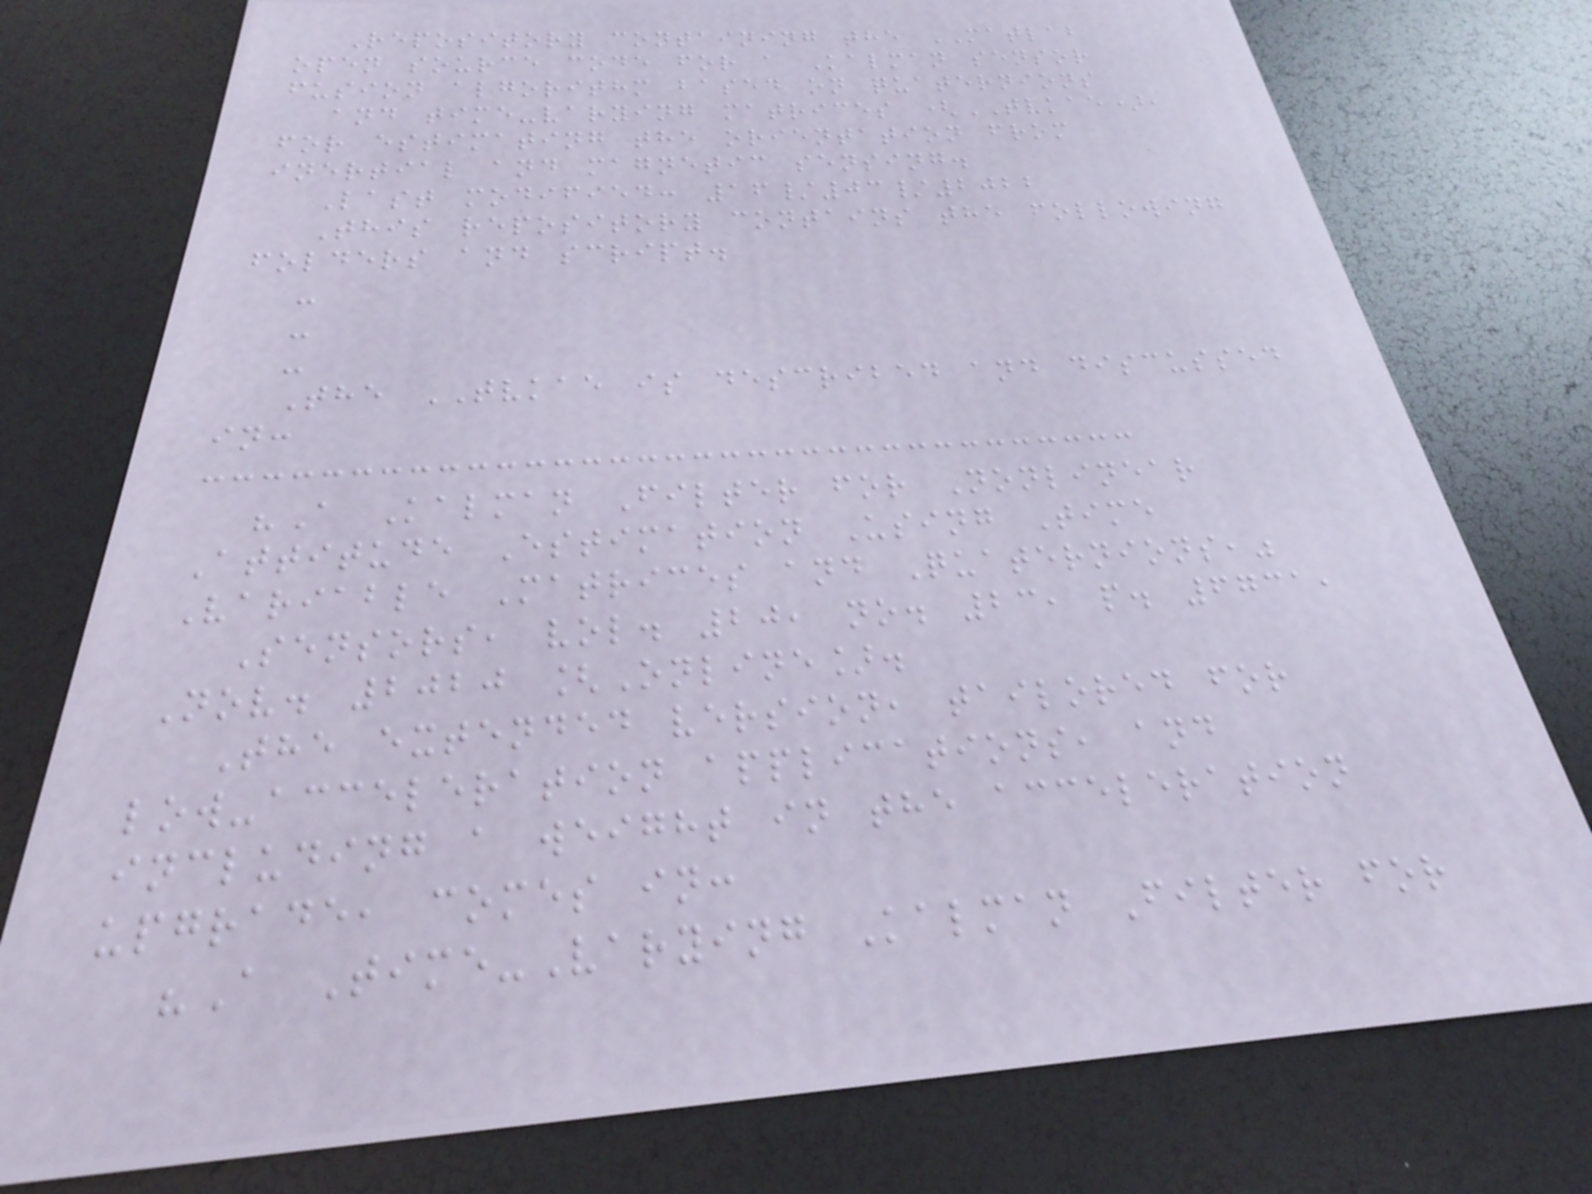Repository containing the MATLAB
open source code for a Kalman sensor
fusion algorithm based on quaternions
and time-varying matrices (TVKAE),
for estimating the orientation from
inertial and magnetic sensing.
Last modified: 16/03/2022
This repository contains the following
folders and script.
-
-
-
The TVKAE is described and discussed
in:
"A Kalman Filter for Nonlinear
Attitude Estimation Using Time
Variable Matrices and Quaternions,"
Sensors, vol. 20, no. 23, p. 6731,
Nov. 2020 [Online].
The extended version, tailored for
low-acceleration applications, and
including a weight in the acceleration
upgrade, comes in:
"A Time-Varying Kalman Filter for
